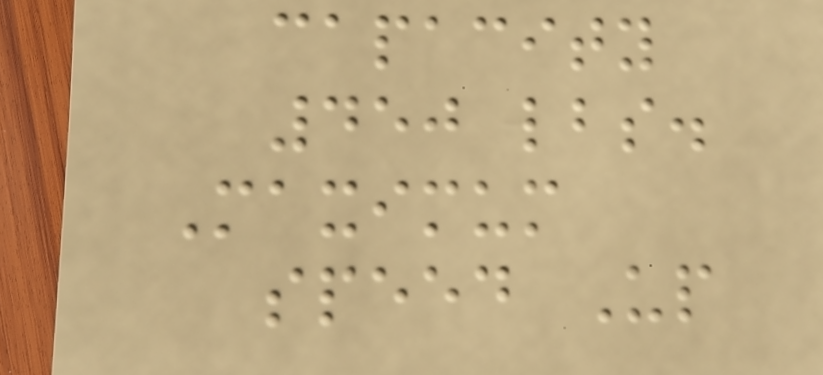capacity
450 lbs.
Maximum
speed Up
